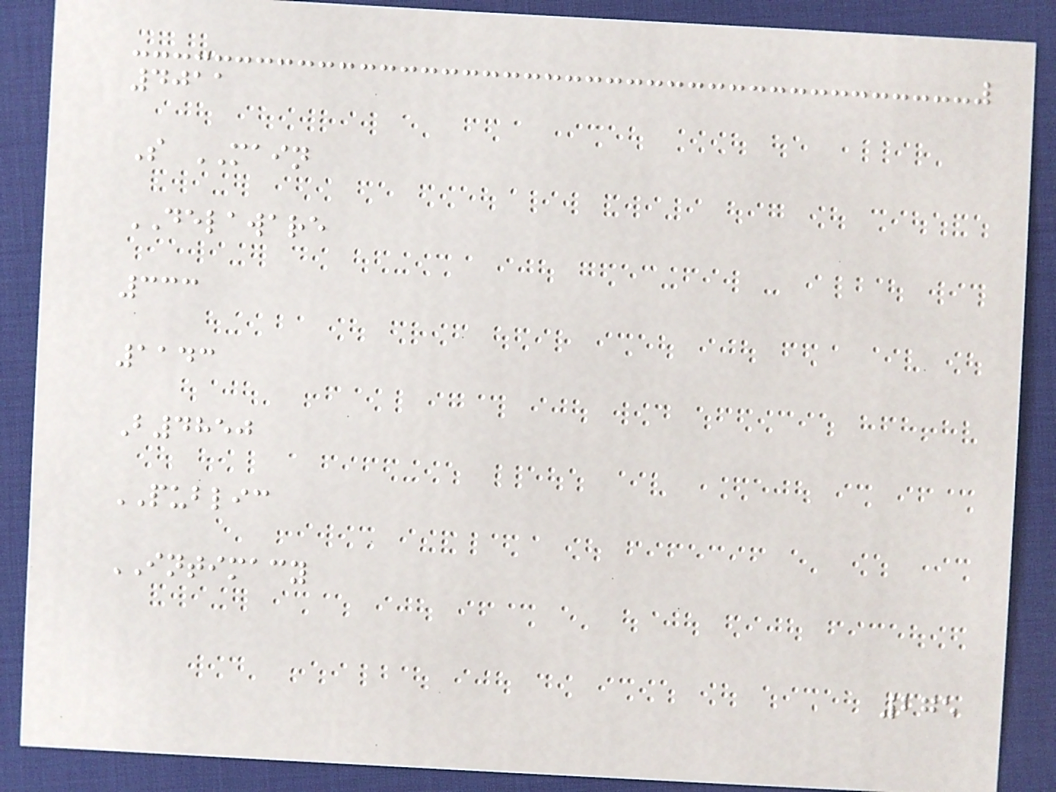4011
S MAIN
DELAWARE
333
1143
B4850
PUBLIC
INTIMACY
275
